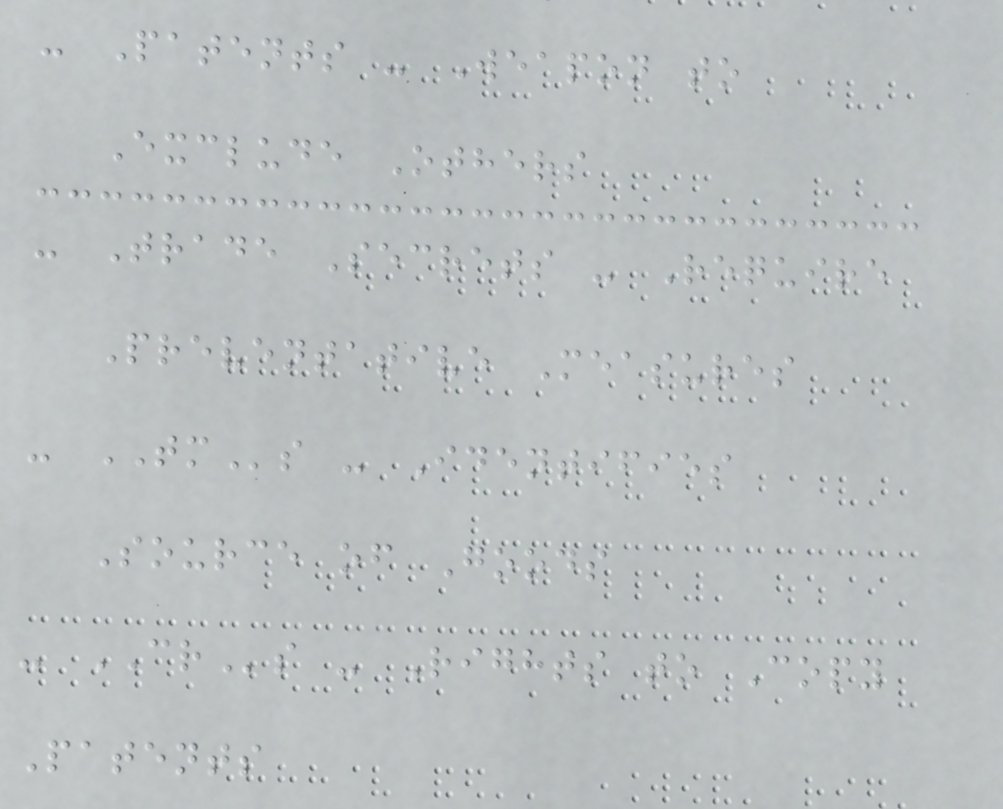- Patents - Weapon to
Exclude Others
- Trade Secrets - Require
Preventative Measures
- TMs - Identifies
Source of Goods
- CRs - Rights to Copy
Patents
